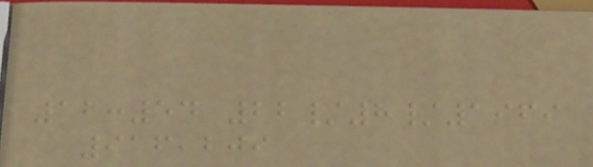12:54 22/8/1969
916,209
